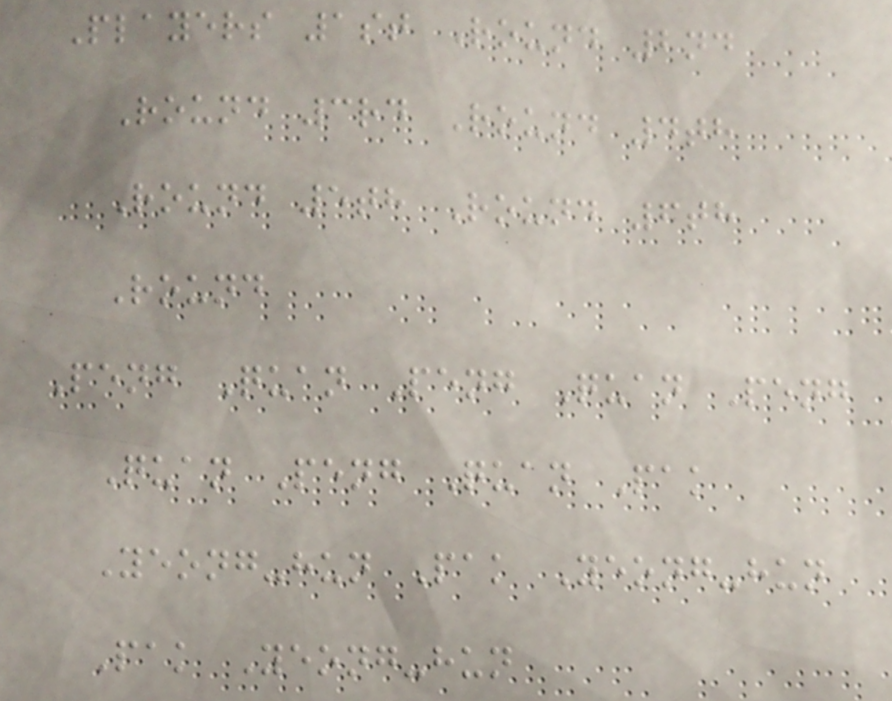Players 1st Round 2nd
Round 3rd Round 4th
Round 5th Round 6th
Round
Peng Quan Peng Quan Peng
Quan Peng Quan Pak
Yeong-hun Pak Yeong-hun
Pak Yeong-hun
